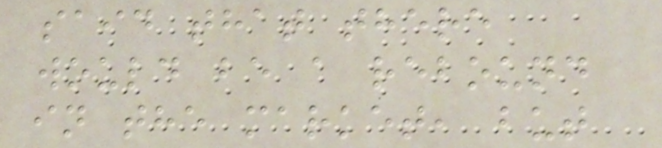said that there
would be a rebound
in the market, but
